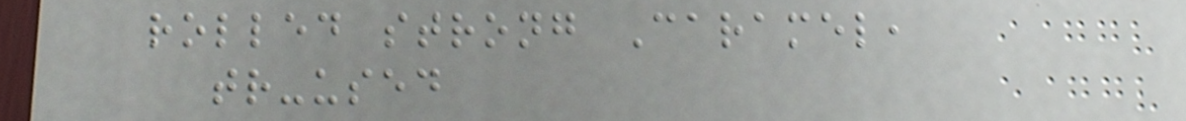rolled strong Caramel,
tr-used
